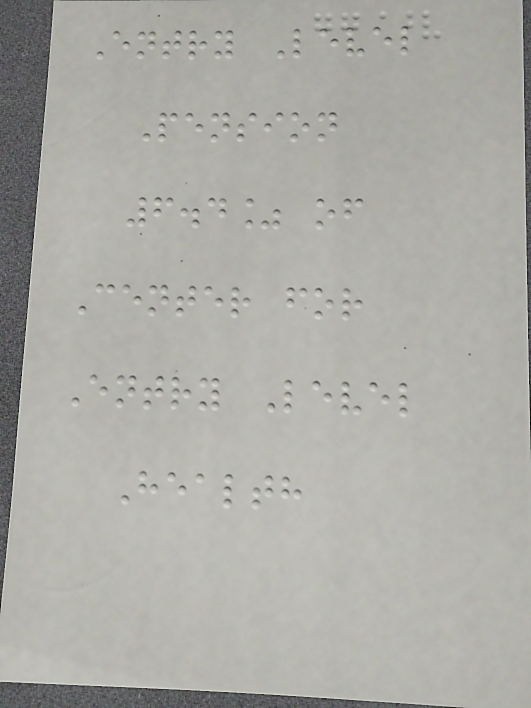Entry Level
Pension
6.4% of
Center for
Entry Level
Health
